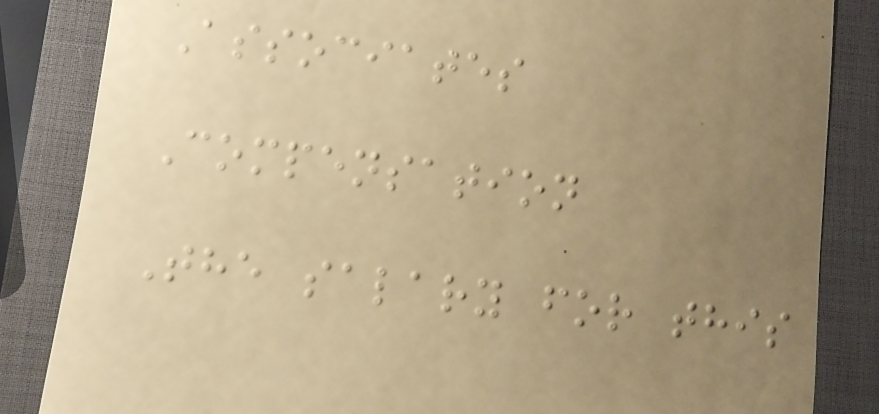Associates
Compensation
The salary for this
